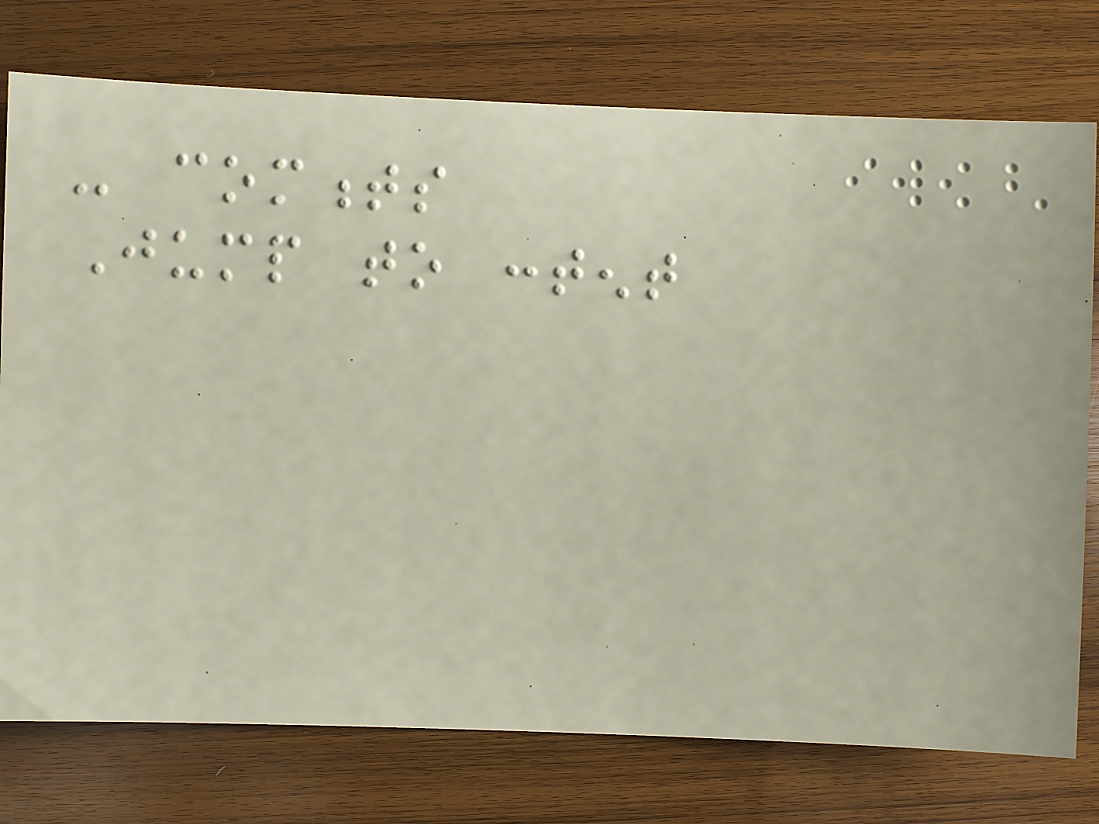- comments
Jump to content
